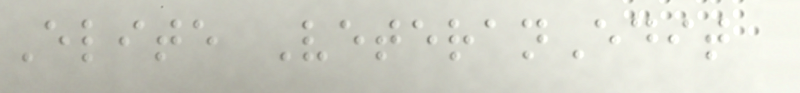Elite VeteranEdit
